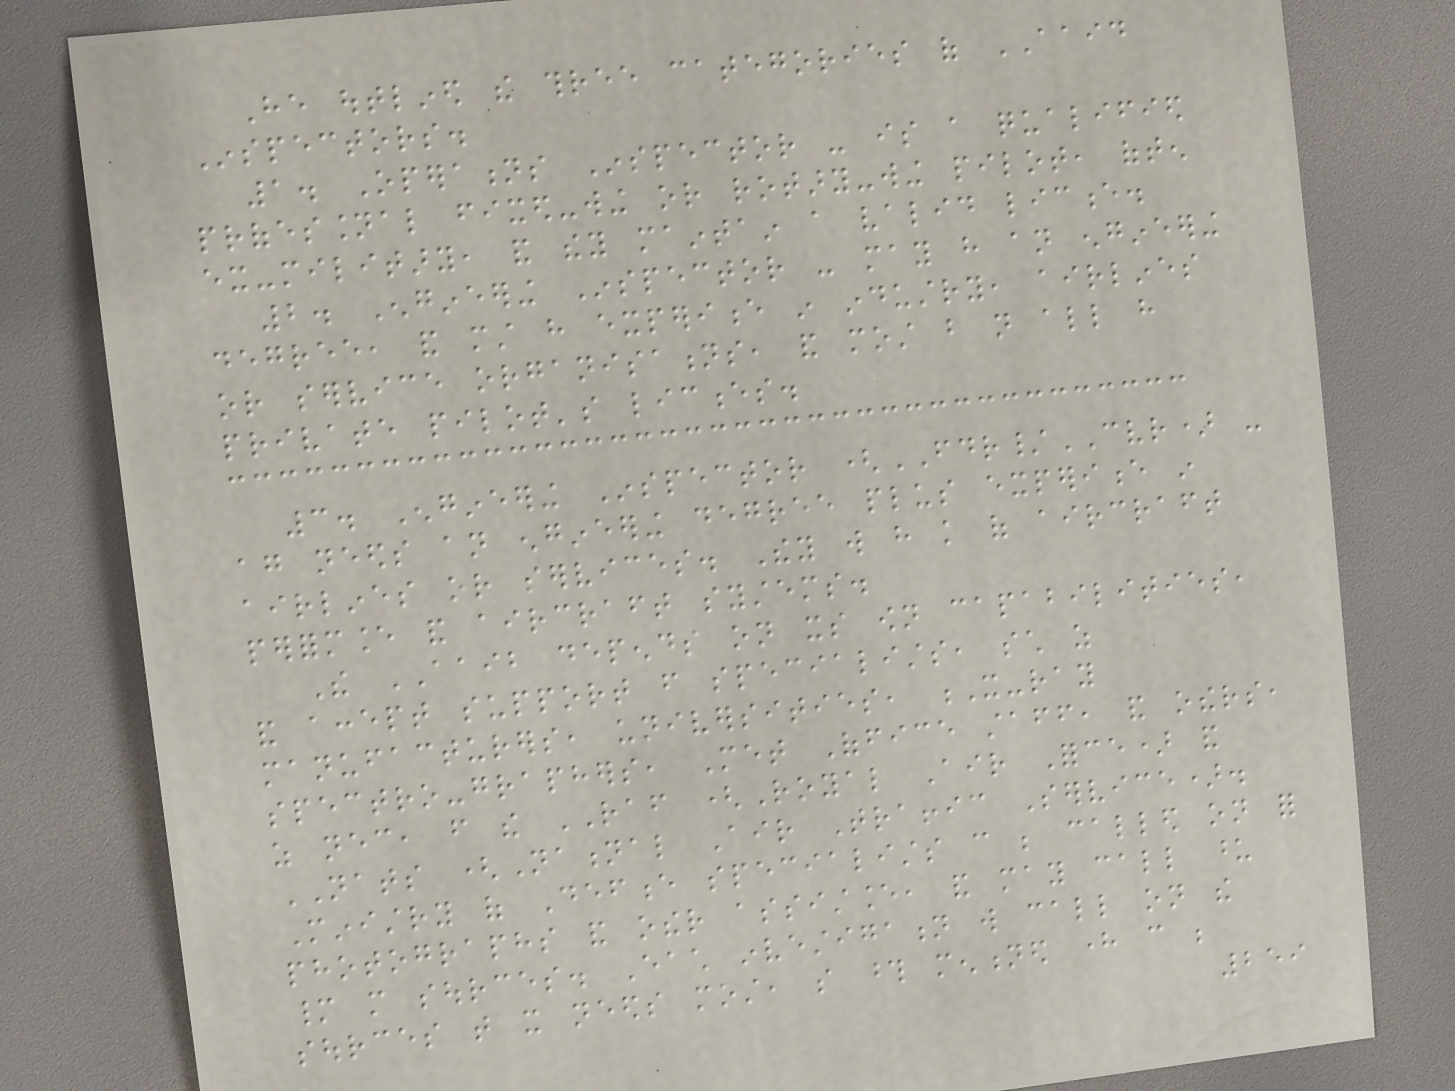He outlined the three categories of AAID
Inspectors.
1. Operations Inspector - is a qualified
professional fixed-wing or rotary-wing pilot, often
ex-military, and they maintain a valid licence.
2. Engineering Inspector - may have an engineering
degree, and must have experience in industry, airlines
or service organisations, and most but not all have
private pilot's licences.
3. Engineering Inspector (FDR/CVR) -
again needs an engineering degree plus experience in
airlines or services. They will have knowledge of aircraft
performance and aircraft systems.
The AAIB depends on its own capabilities,
and accept support from specialists, such as
manufacturers, universities, X-ray
spectro-graphers, Met Office staff, and others,
as necessary, from the RAF (Royal Air Force) and
NATS (National Air Traffic Service).
Ministry of Defence specialists can be called on for
photographs and other assistance, and may call upon
many more sources. Each investigation will call on the
sources that it needs most, so those mentioned here can be
259
